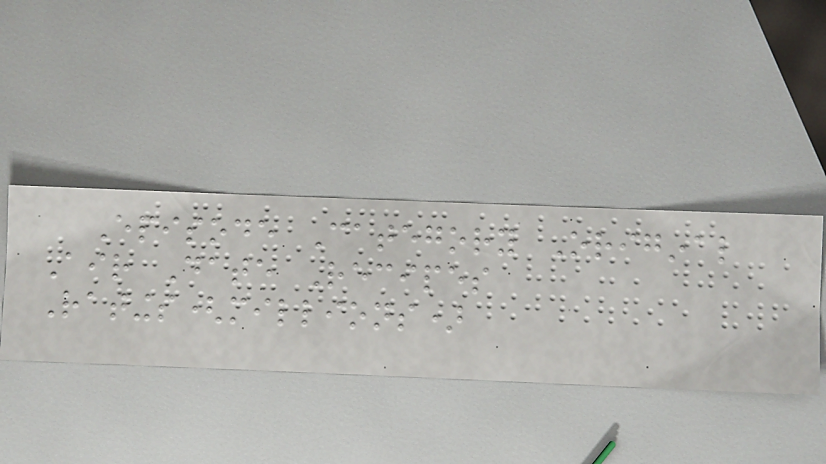Episode Category Original
Air Date Recipes
Ratings(millions)
